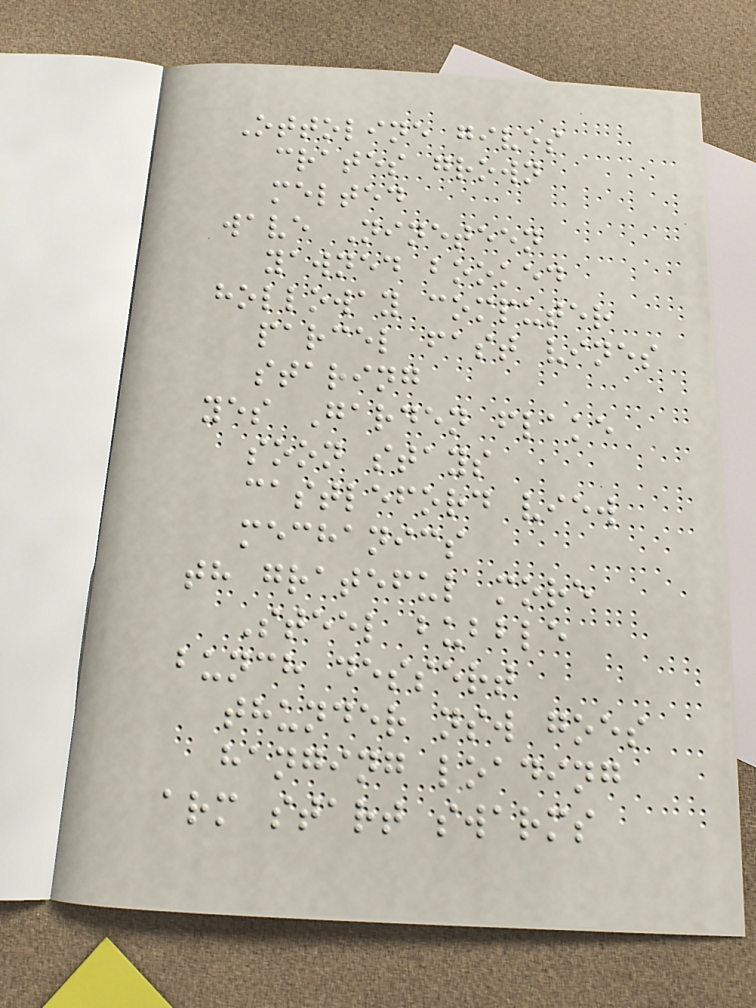Ottoline gives
crates grown
melted
wave Nineteen
yawned booked
holloway computer
parcel fast vines
staring
yes Garden flake
soon stays
castleford view
mechanics
th grateful more
Steel bubble
bunch dessert
thunder nsw goes
hanging loading
arm start swarms
